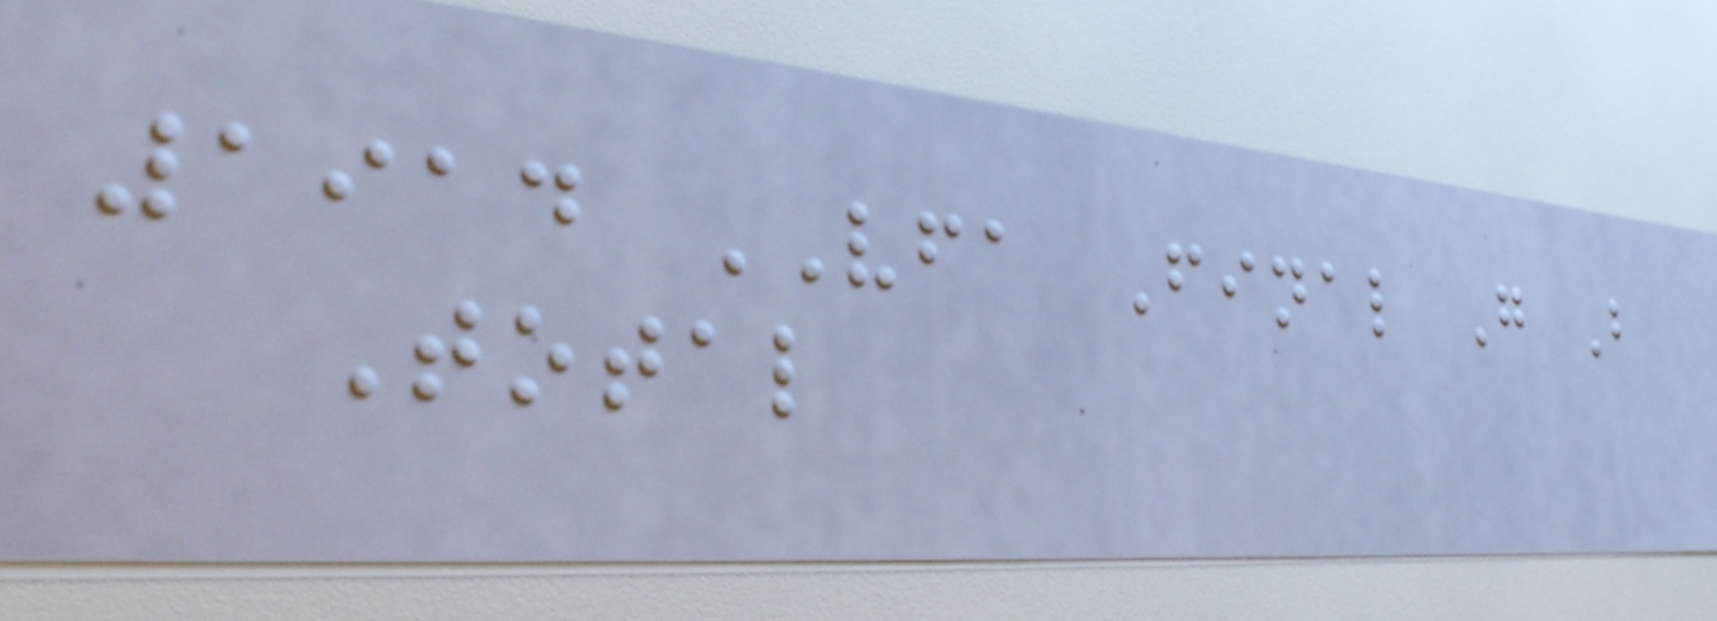1914 VFA Final G B
Total
